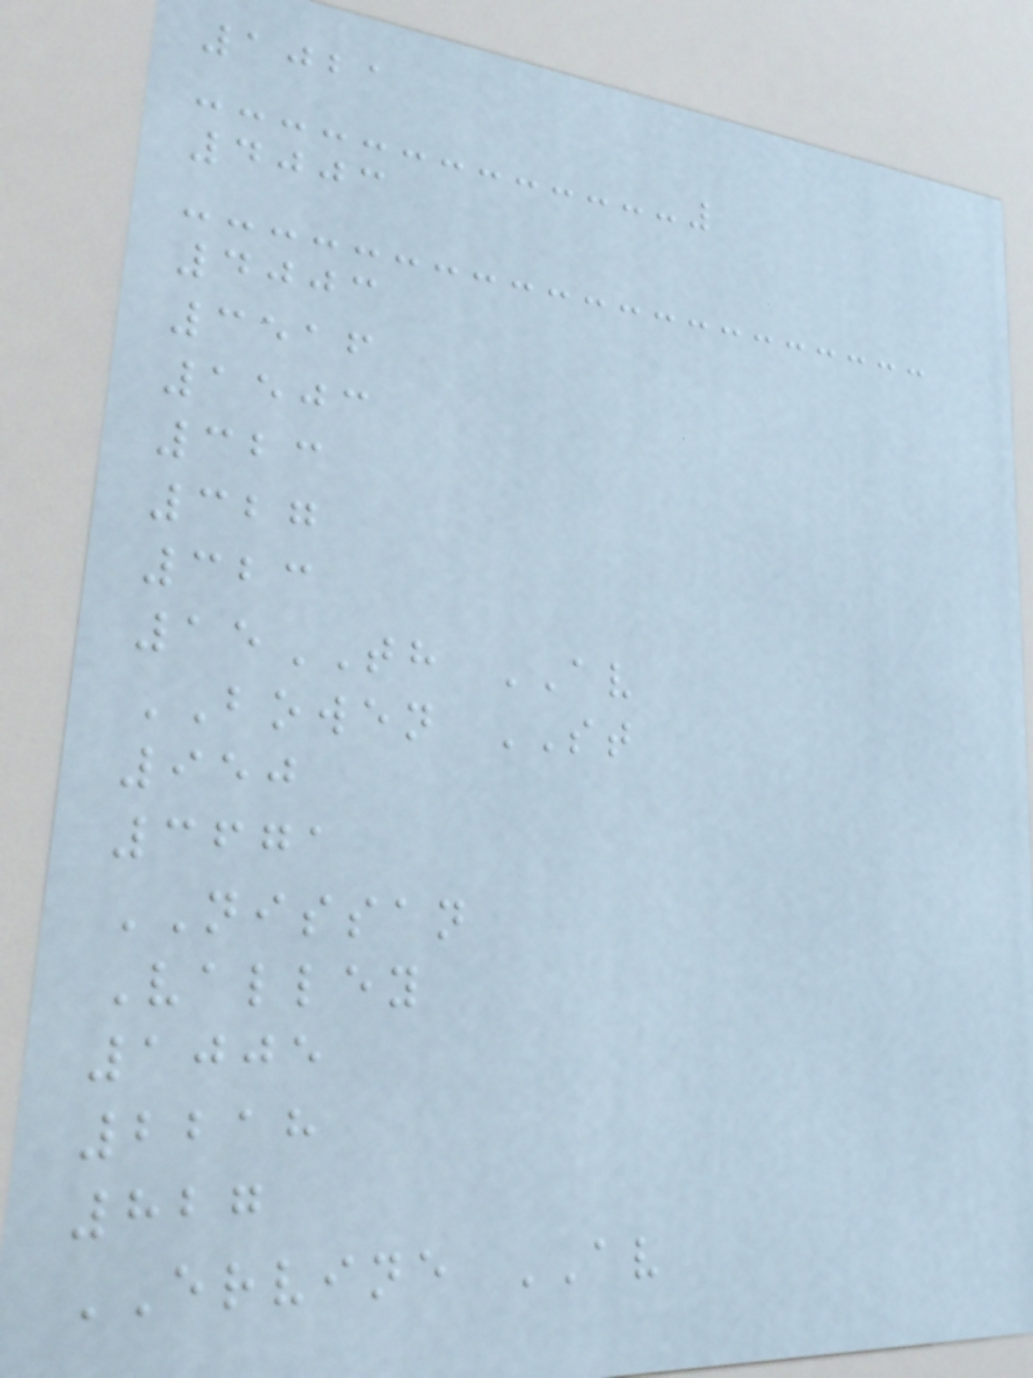1021
4003
4003
3516
1503
323
327
323
15TH AV
BOWEN ST
950
3671
NISSAN
Valley
1005
2218
827
ERVINE AV
